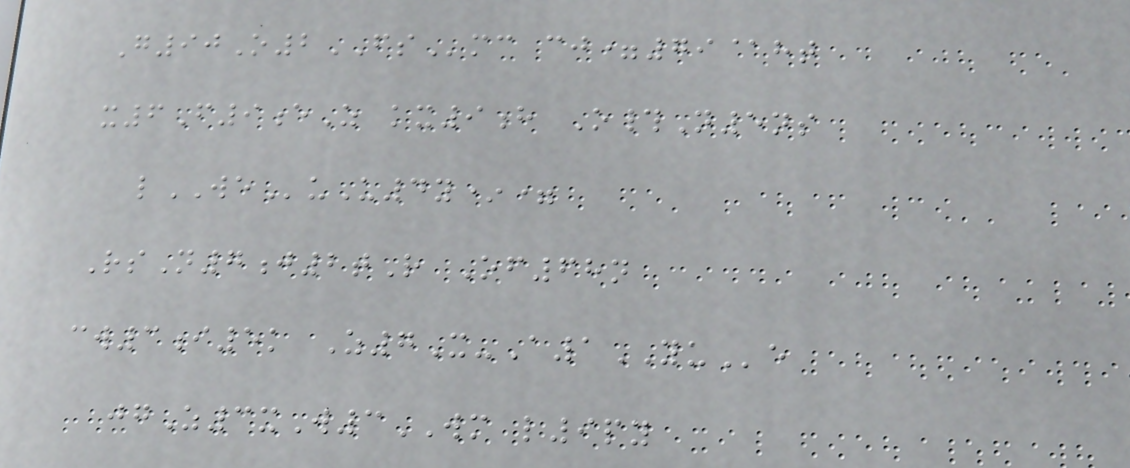G90O2FSmc cj=79@ht
x6F9eZ kx9h O#N5ns
lWEuU4y*=
RsN7j2tR Of68n
cw3i5k Z7X-A1YUe
jgZ3xW3WM l9py
